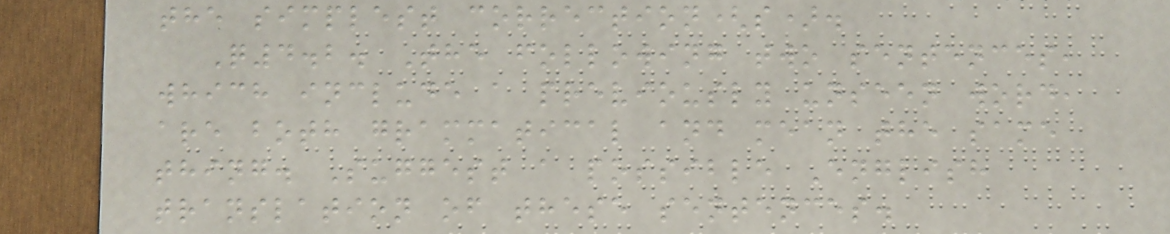the simplest correction(s).
Q4.2. The following two sentences,
which include a previously unseen word,
are both grammatical and mean the same
thing. Suggest a possible English
translation of these sentences.
